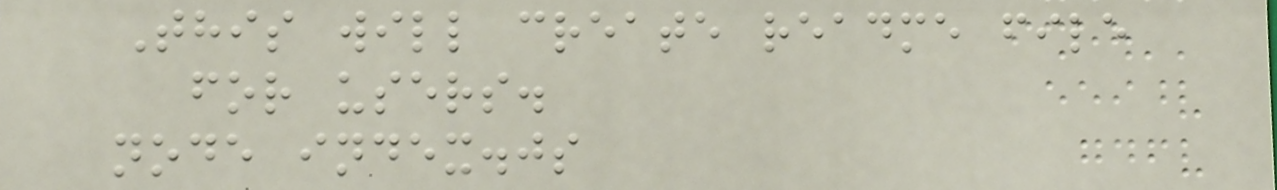This will create readme file
for users.
node index.js
